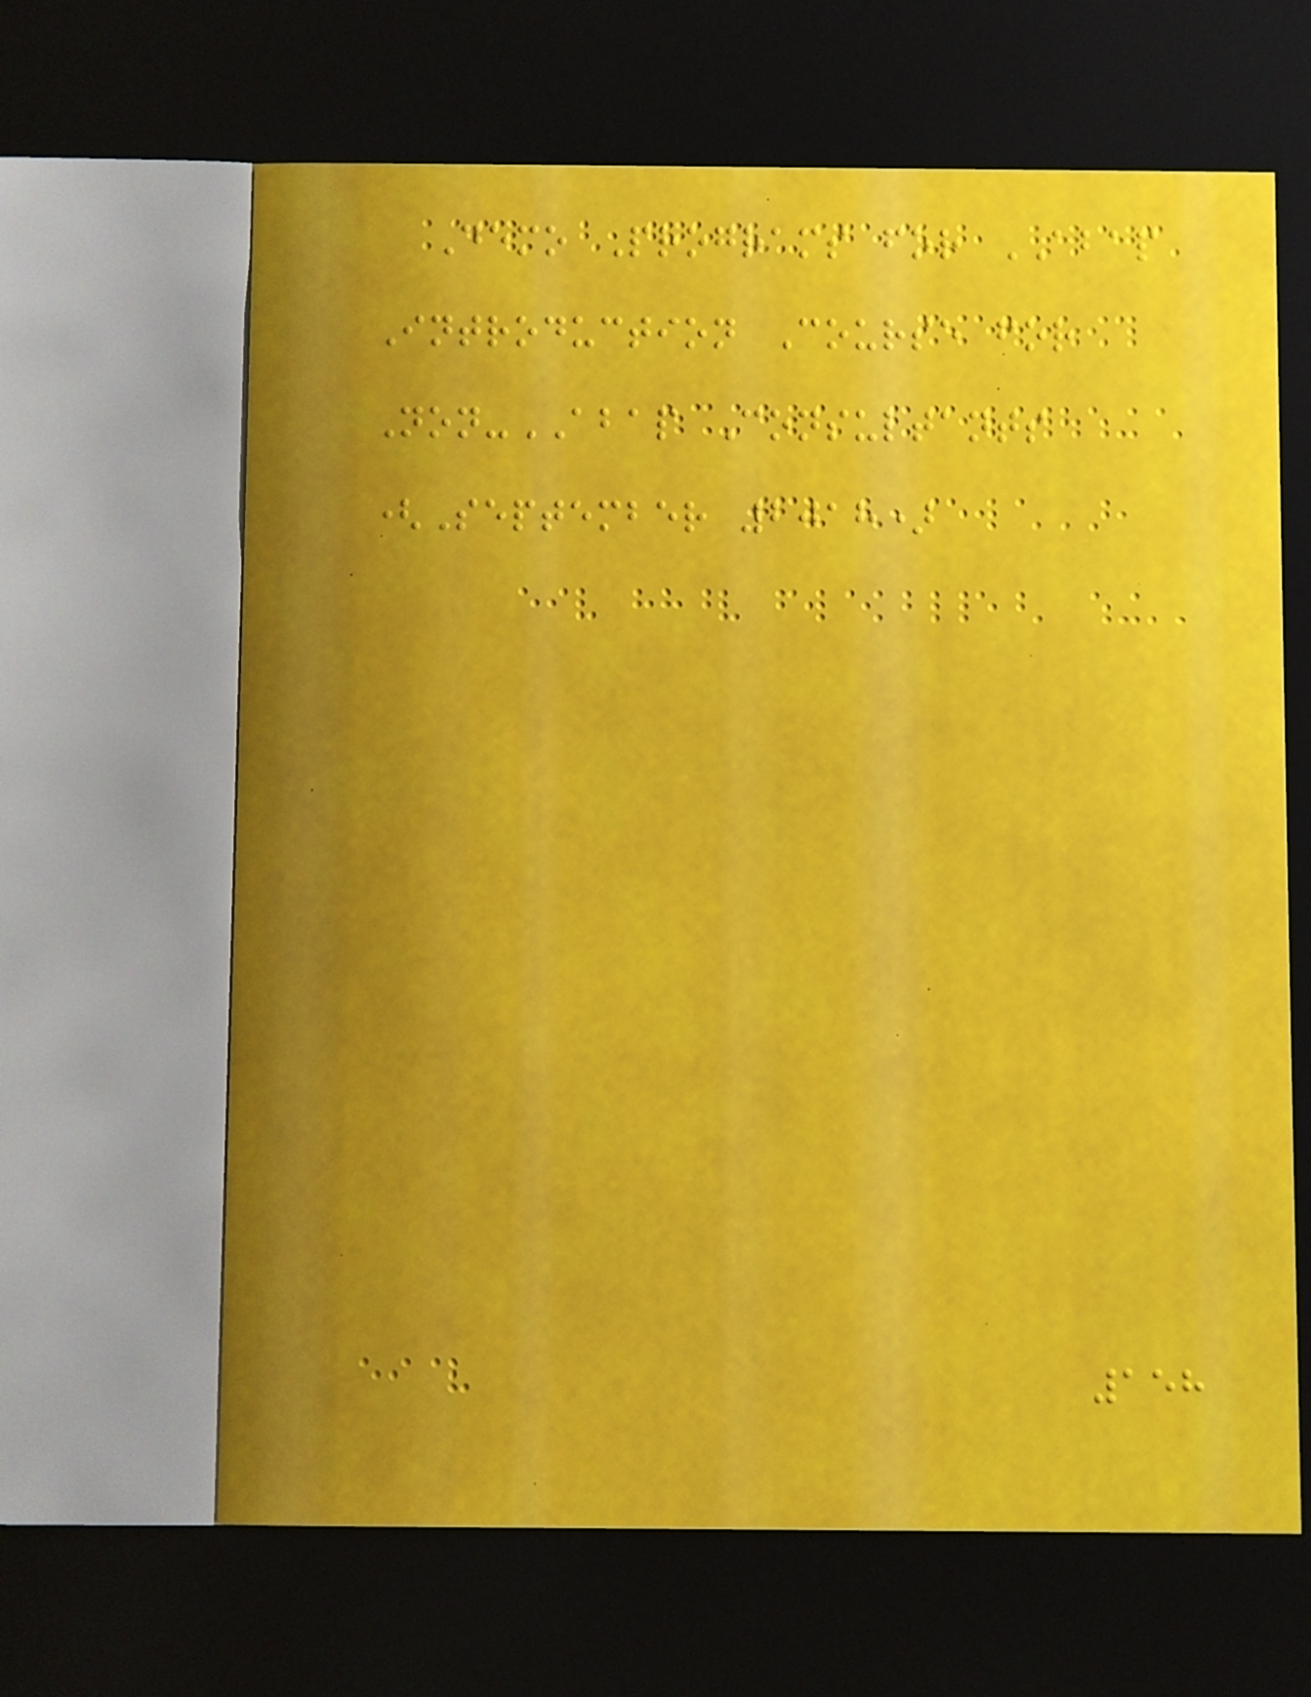Demo Programs for ABAP
Introduction Course for
Non-ABAP Consultants
(September 2018)
158
